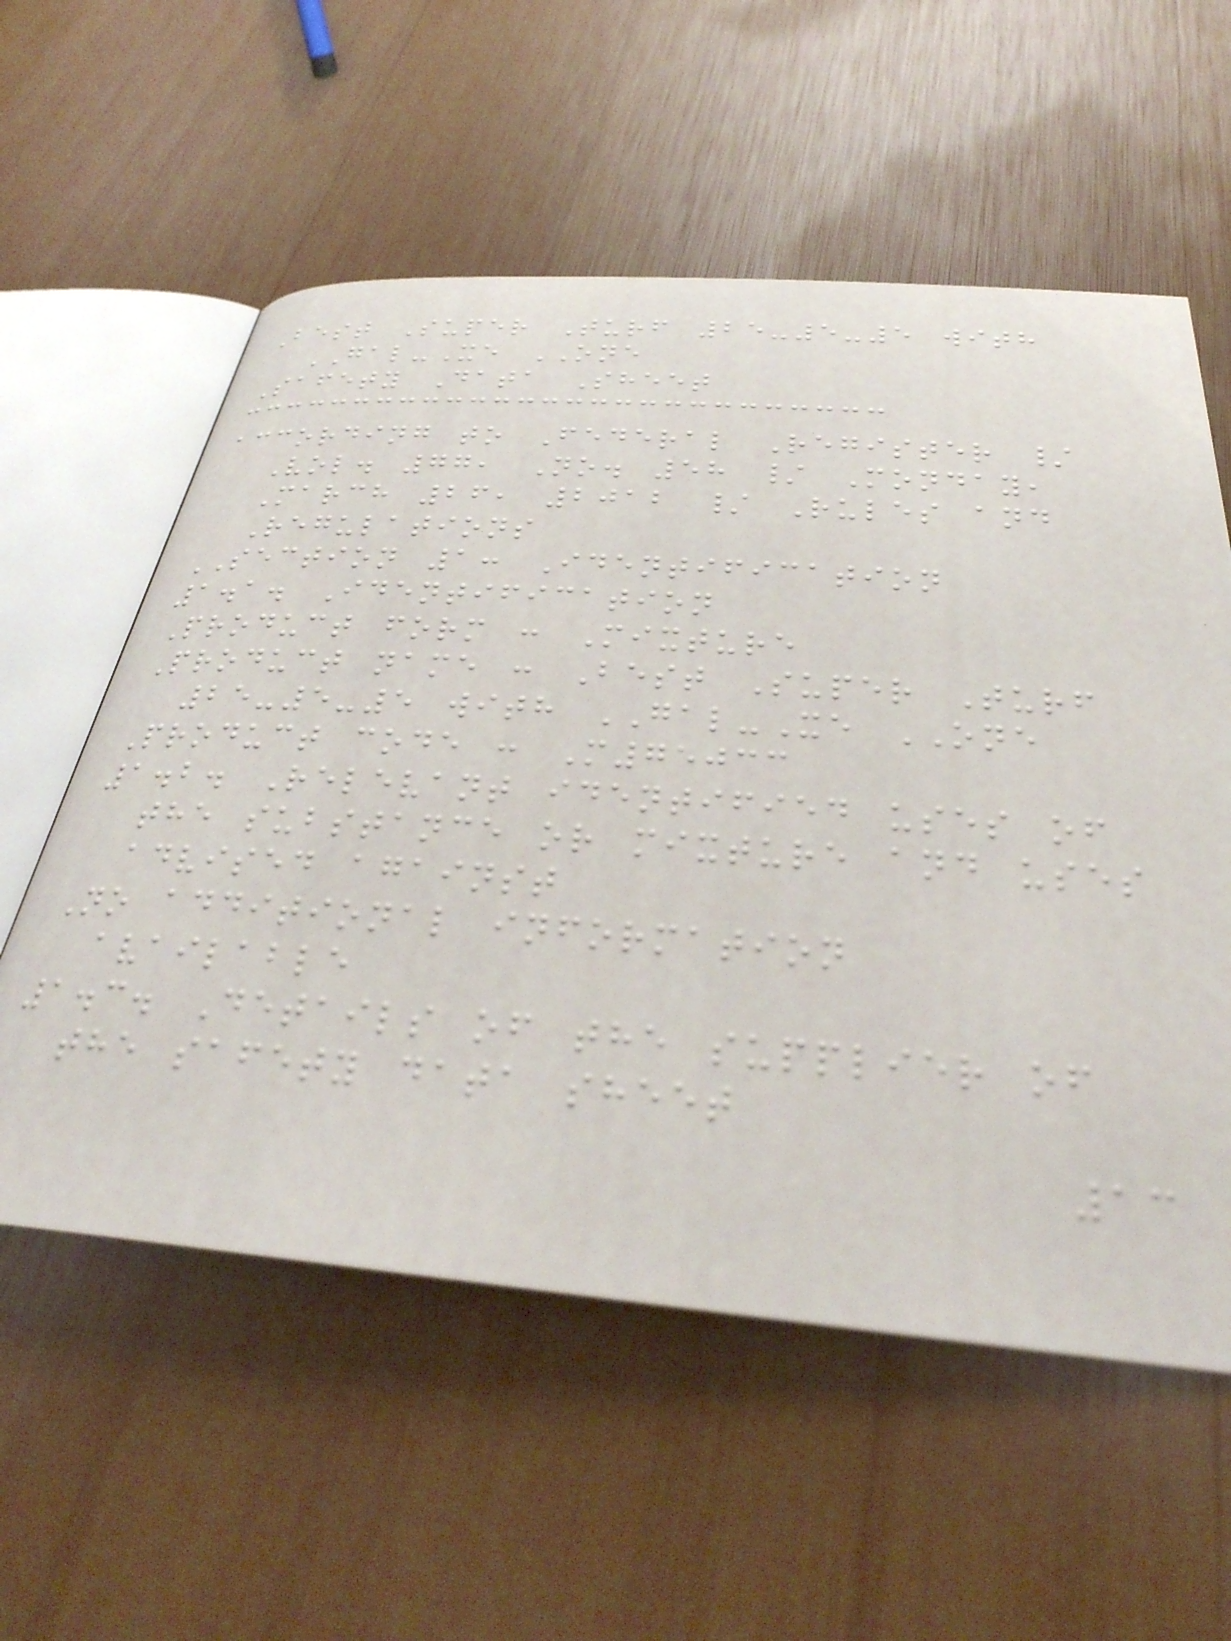Best Super Turf 25-5-5 with
GAL-Xe ONE
Safety Data Sheet
according to Federal Register /
Vol. 77, No. 58 / Monday,
March 26, 2012 / Rules and
Regulations
SECTION 1: Identification
1.1. Identification
Product form : Mixture
Product name : Best Super Turf
25-5-5 with GAL-Xe ONE
Product code : M75033
1.2. Relevant identified uses of
the substance or mixture and uses
advised against
No additional information
available
1.3. Details of the supplier of
the safety data sheet
13
